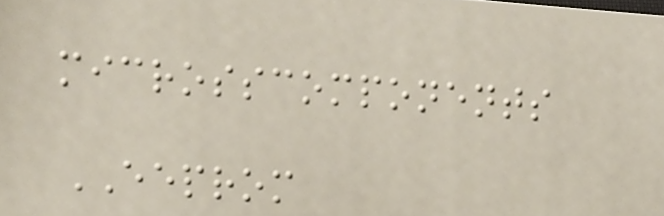microsscomponents
EEPROM
